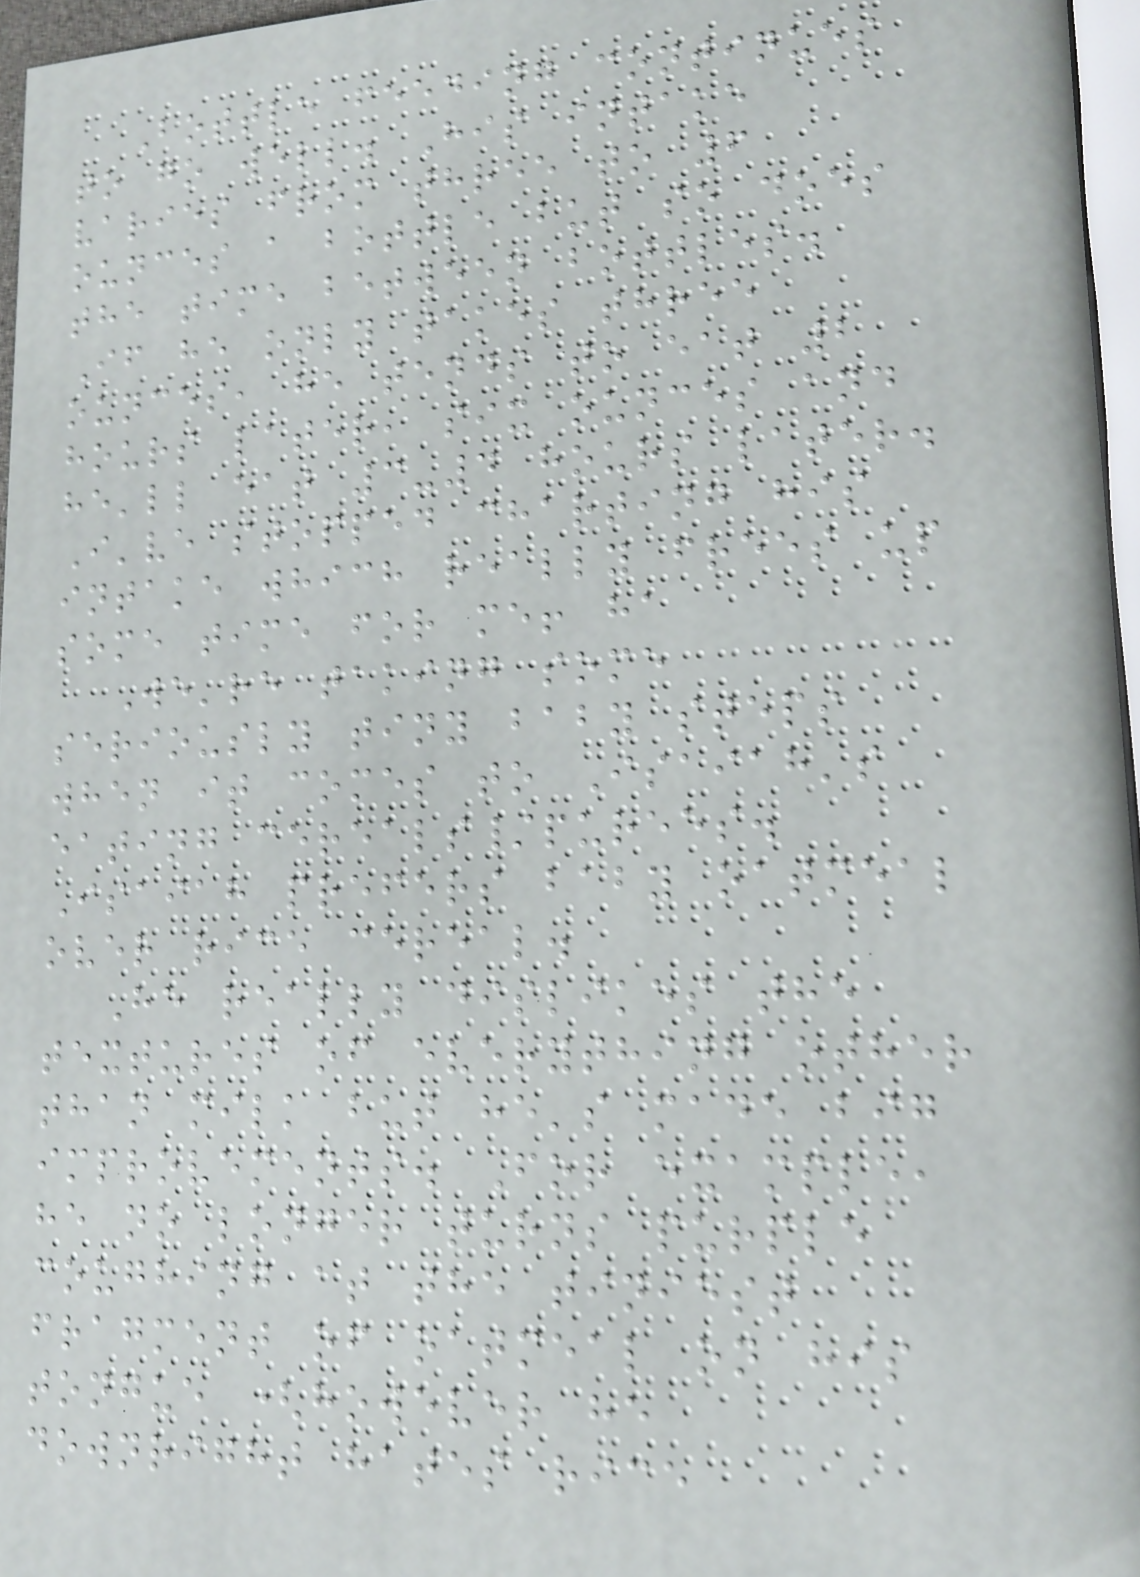Bottle feeding continues
to go well. His intake
varies from three to 6
ounces a bottle but so does
the time between bottles.
If he only takes three
ounces, he tends to eat 2
hours later, six ounces and
he'll eat 3-4 hours later.
I've stopped charting his
intake which really frees up
some time for me! ha
We're taking some
seriously tiny baby steps
when it comes to Isaiah's
eating cereals/purees.
Isaiah prefers baby oatmeal
over rice cereal.
He really dislikes the
textures of everything other
than milk but he's made big
improvements. For example,
he no longer turns purple
coughing at the tiniest
fragment of oatmeal on his
tongue (however he
downright hates rice
